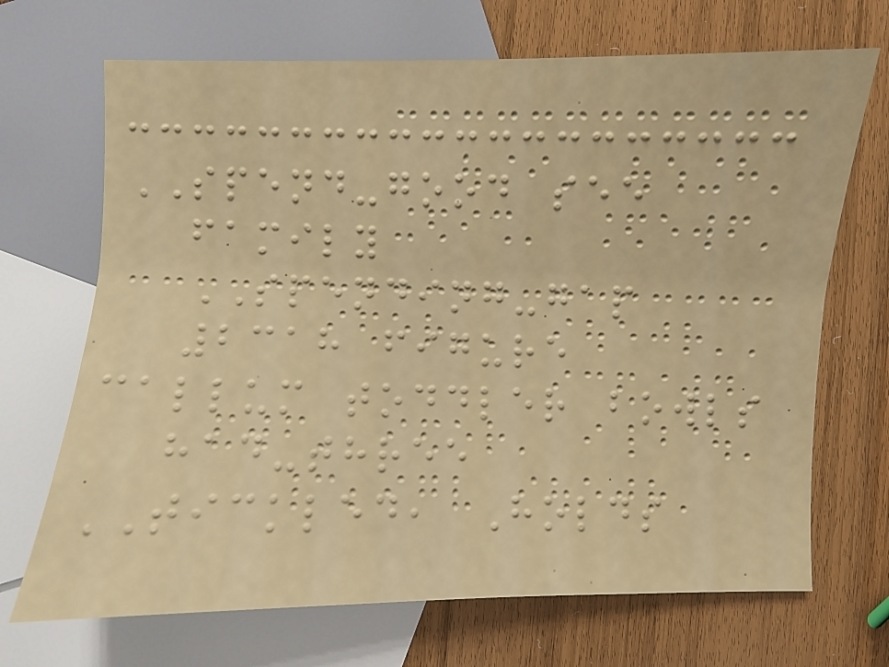SPEND-good see
family
SPENDING-gap
2318 figure
callum toddler bowls
had-three
TICKLED, Holds
